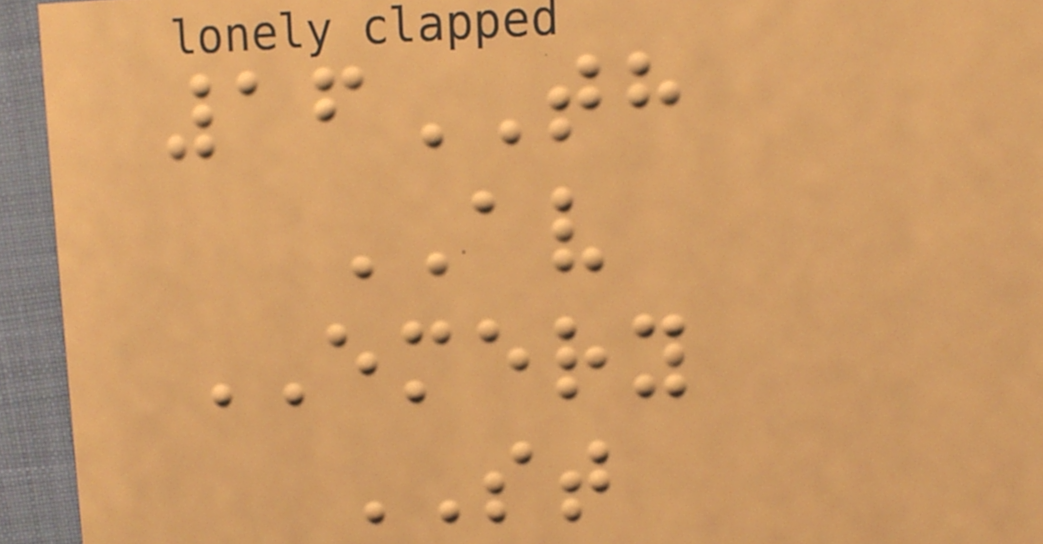16TH
AV
EMERY
ST
